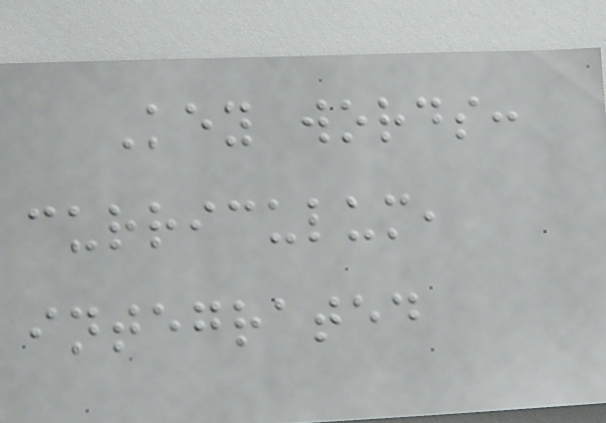Key words:
curriculum,
integrated
